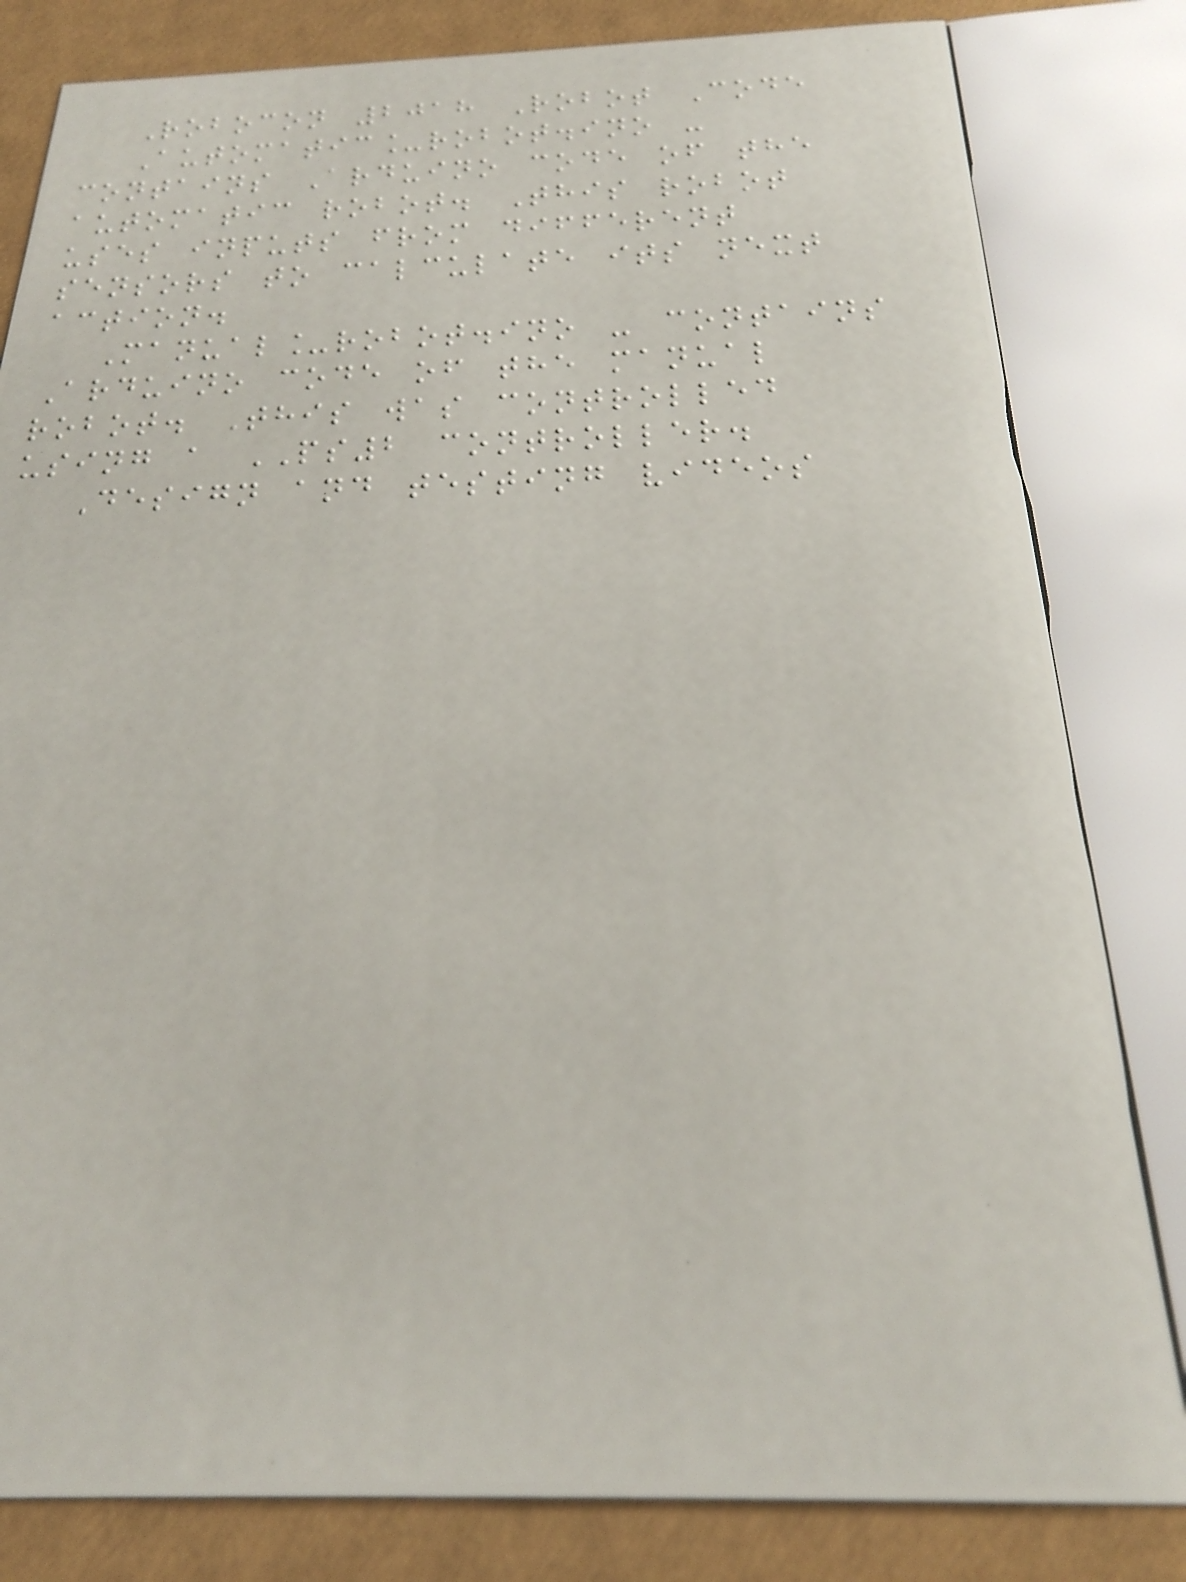Robocon 2018 Robot Code
Automatic_robot.ino -
contains Arduino code of the
automatic robot. This robot
uses inputs from different
sensors to calculate its next
action.
Manual_robot.ino - contains
Arduino code of the manual
robot. This was controlled
using a PS2 controller.
Design and testing videos
